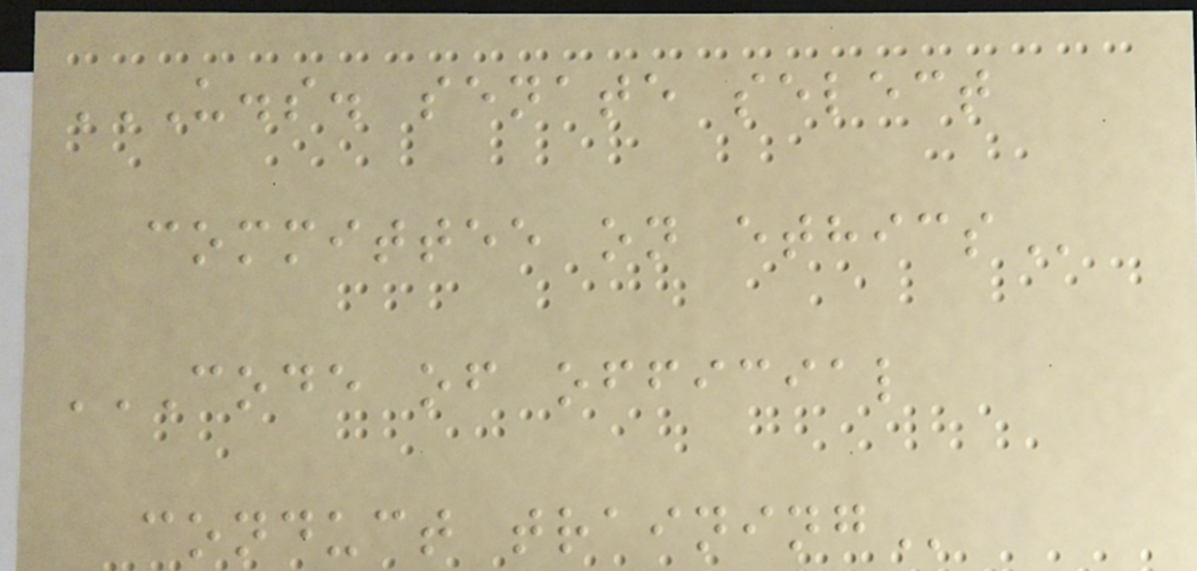U.S. SENATE SELECT
COMMITTEE ON ETHICS
CODE OF OFFICIAL
CONDUCT TRAINING
